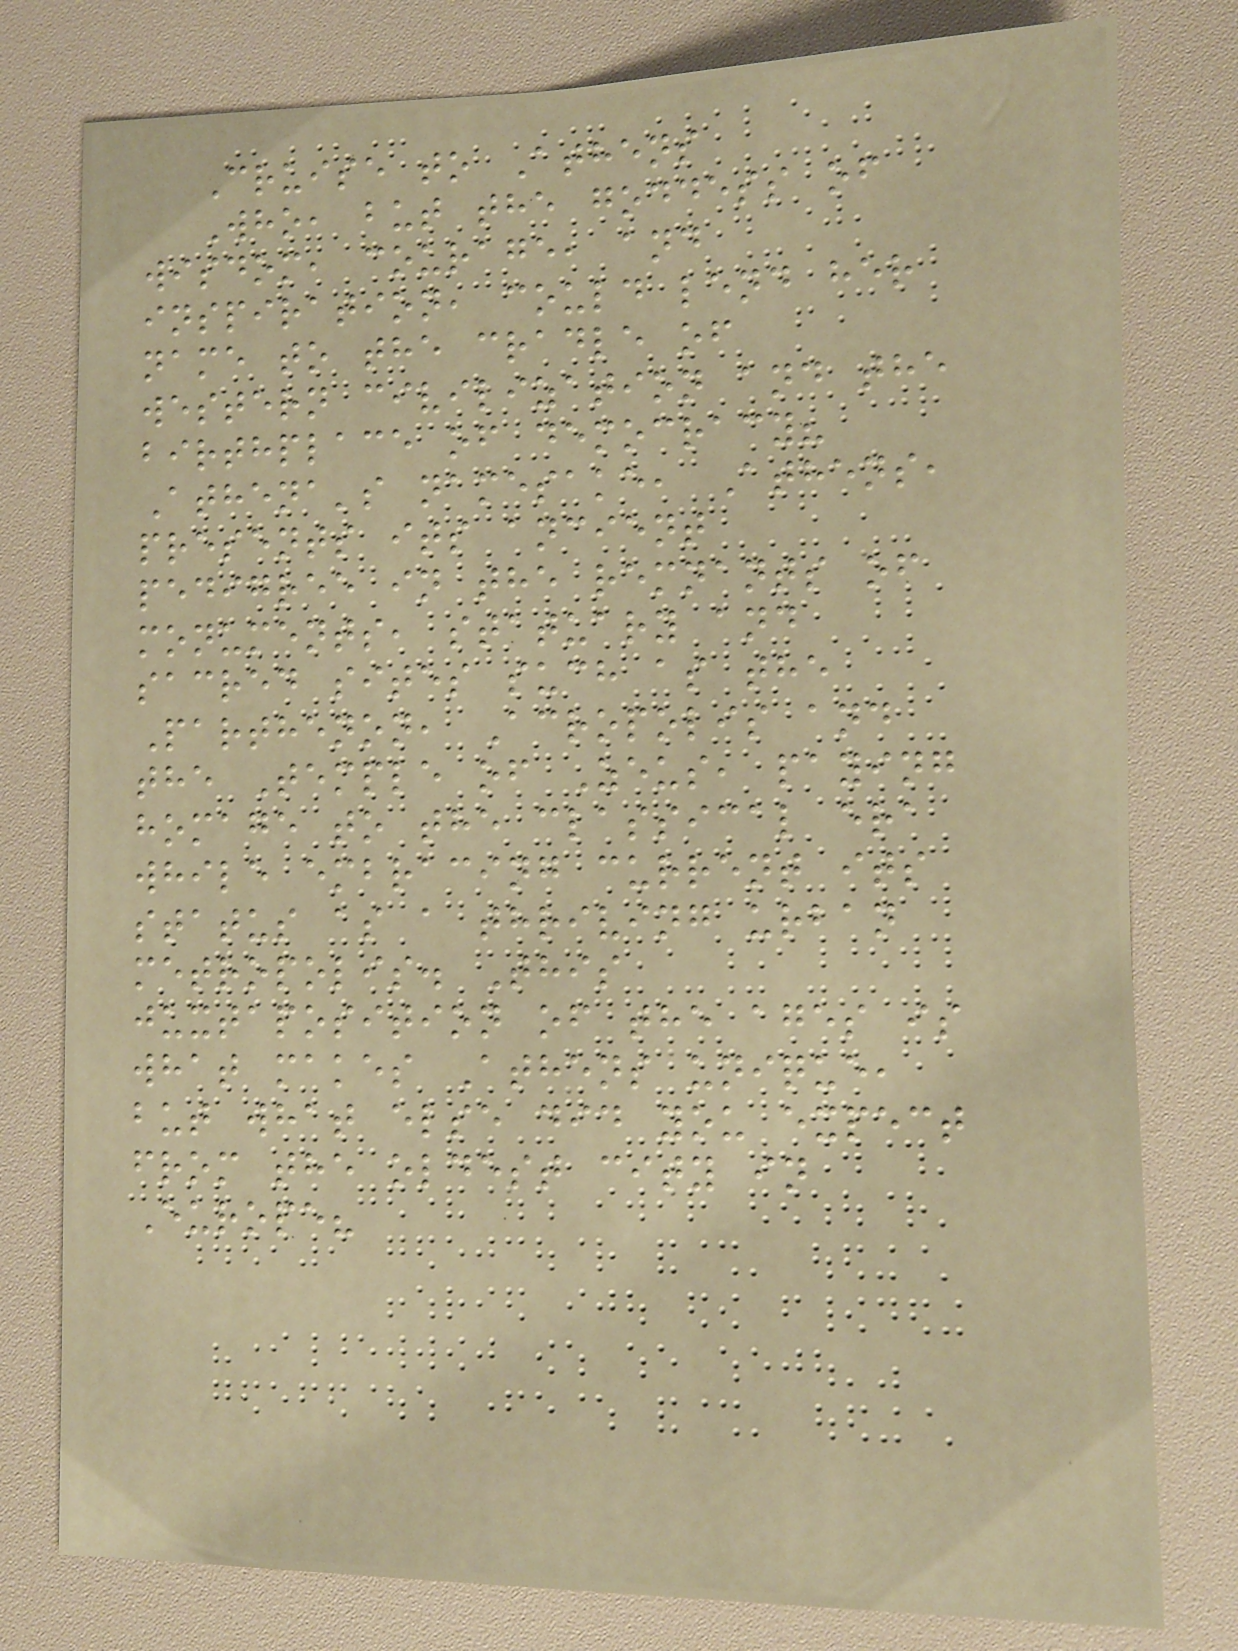Cruise to Athens
Who, but the goddess of
wisdom, courage, and
inspiration, could lend her
name to the cradle of
western civilization and the
birthplace of democracy?
Athena's namesake, Athens,
presents its ancient
pedigree in the remnants of
monuments, statuary and
sacred sites such as the
Parthenon, Acropolis and
the Temple of Zeus, paying
homage to the classical era
while embracing current its
status as a thriving urban
metropolis. This
juxtaposition of the ages is
what makes Athens unique,
but what else did you expect
from the oldest city in
Europe?
